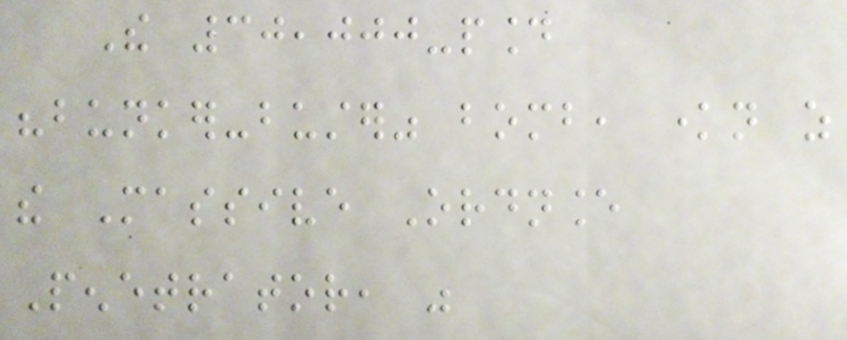The 30,000-pound
"bunker-buster" bomb, known as
the Massive Ordnance
Penetrator, was
